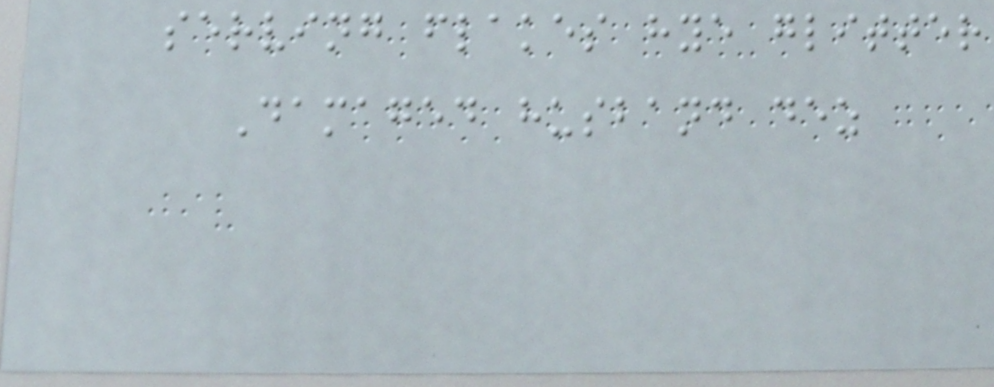serving flakes hye glitter
Damaged husband dez
